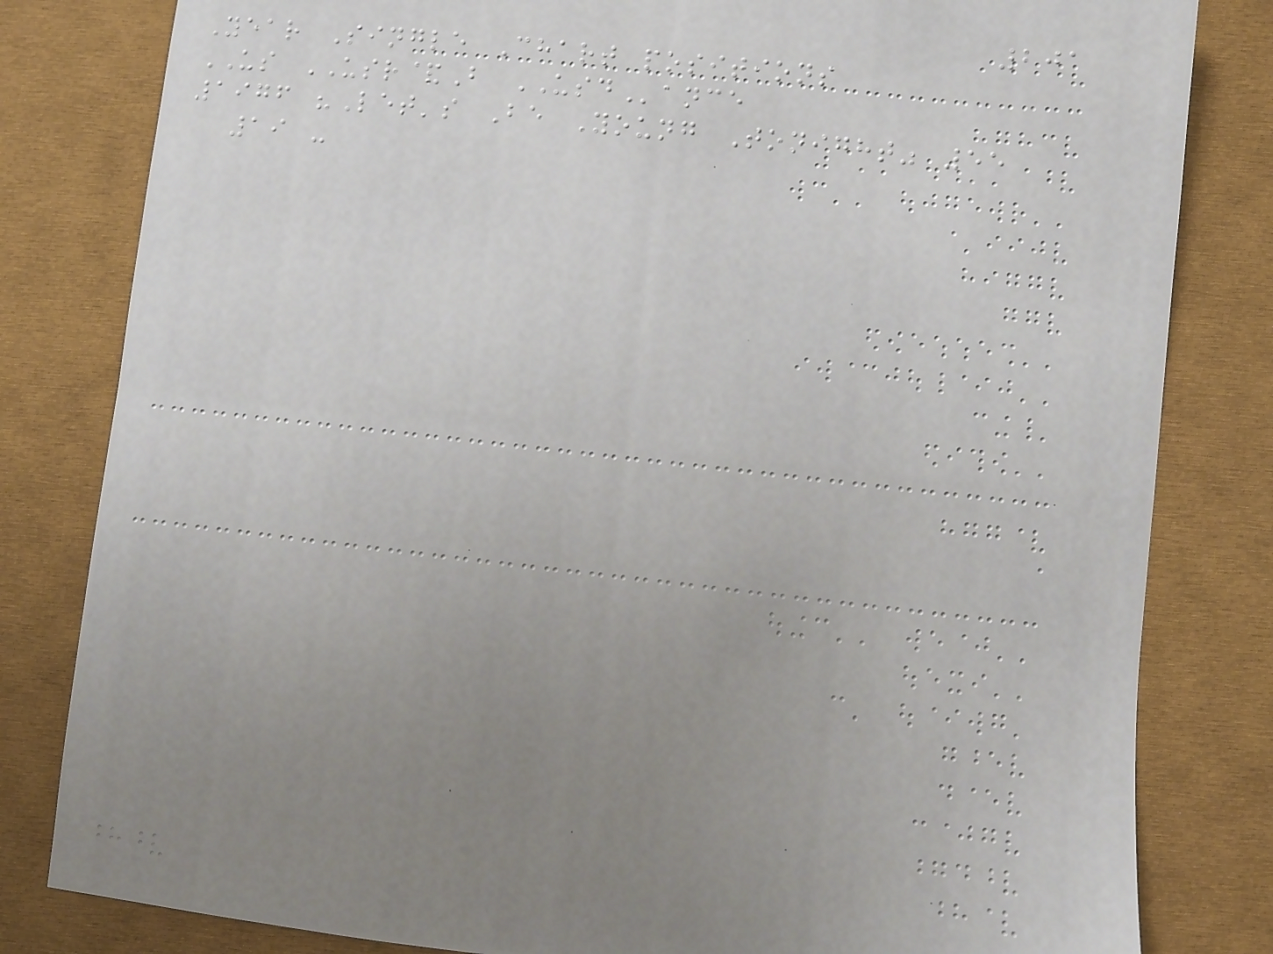201
Year Single Chart positions
US USR&B USDance
1976 "Let's Be Young Tonight" 55
19 -
